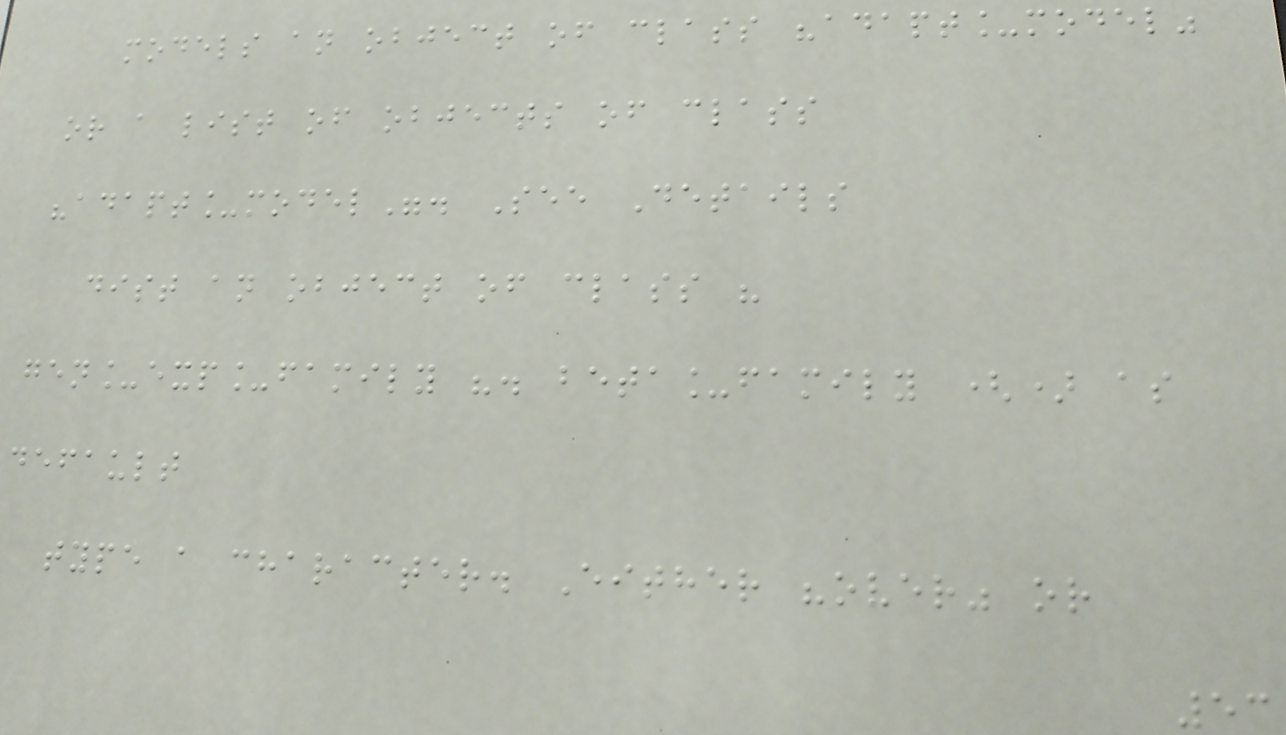models an object of class "adapt_model"
or a list of objects of class
"adapt_model". See Details
dist an object of class "
gen_exp_family ". beta_family () as
default
type a character. Either "over" or
53
